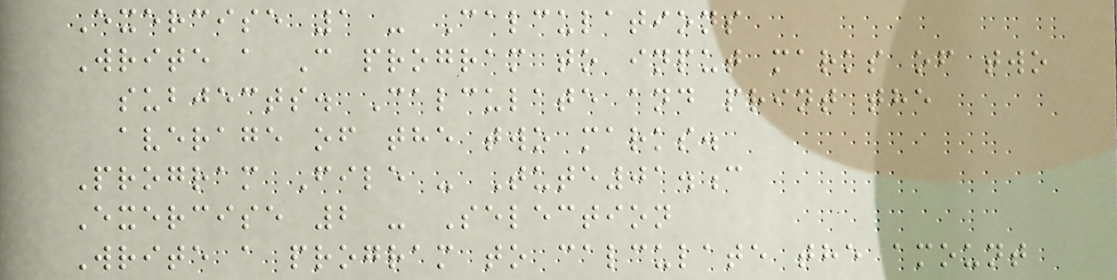Exercise 1 - Calculations
Write a C program to input marks of two
subjects. Calculate and print the
average of the two marks.
Program File - Tute01.c
Exercise 2 - Selection
Write a program to calculate the amount
